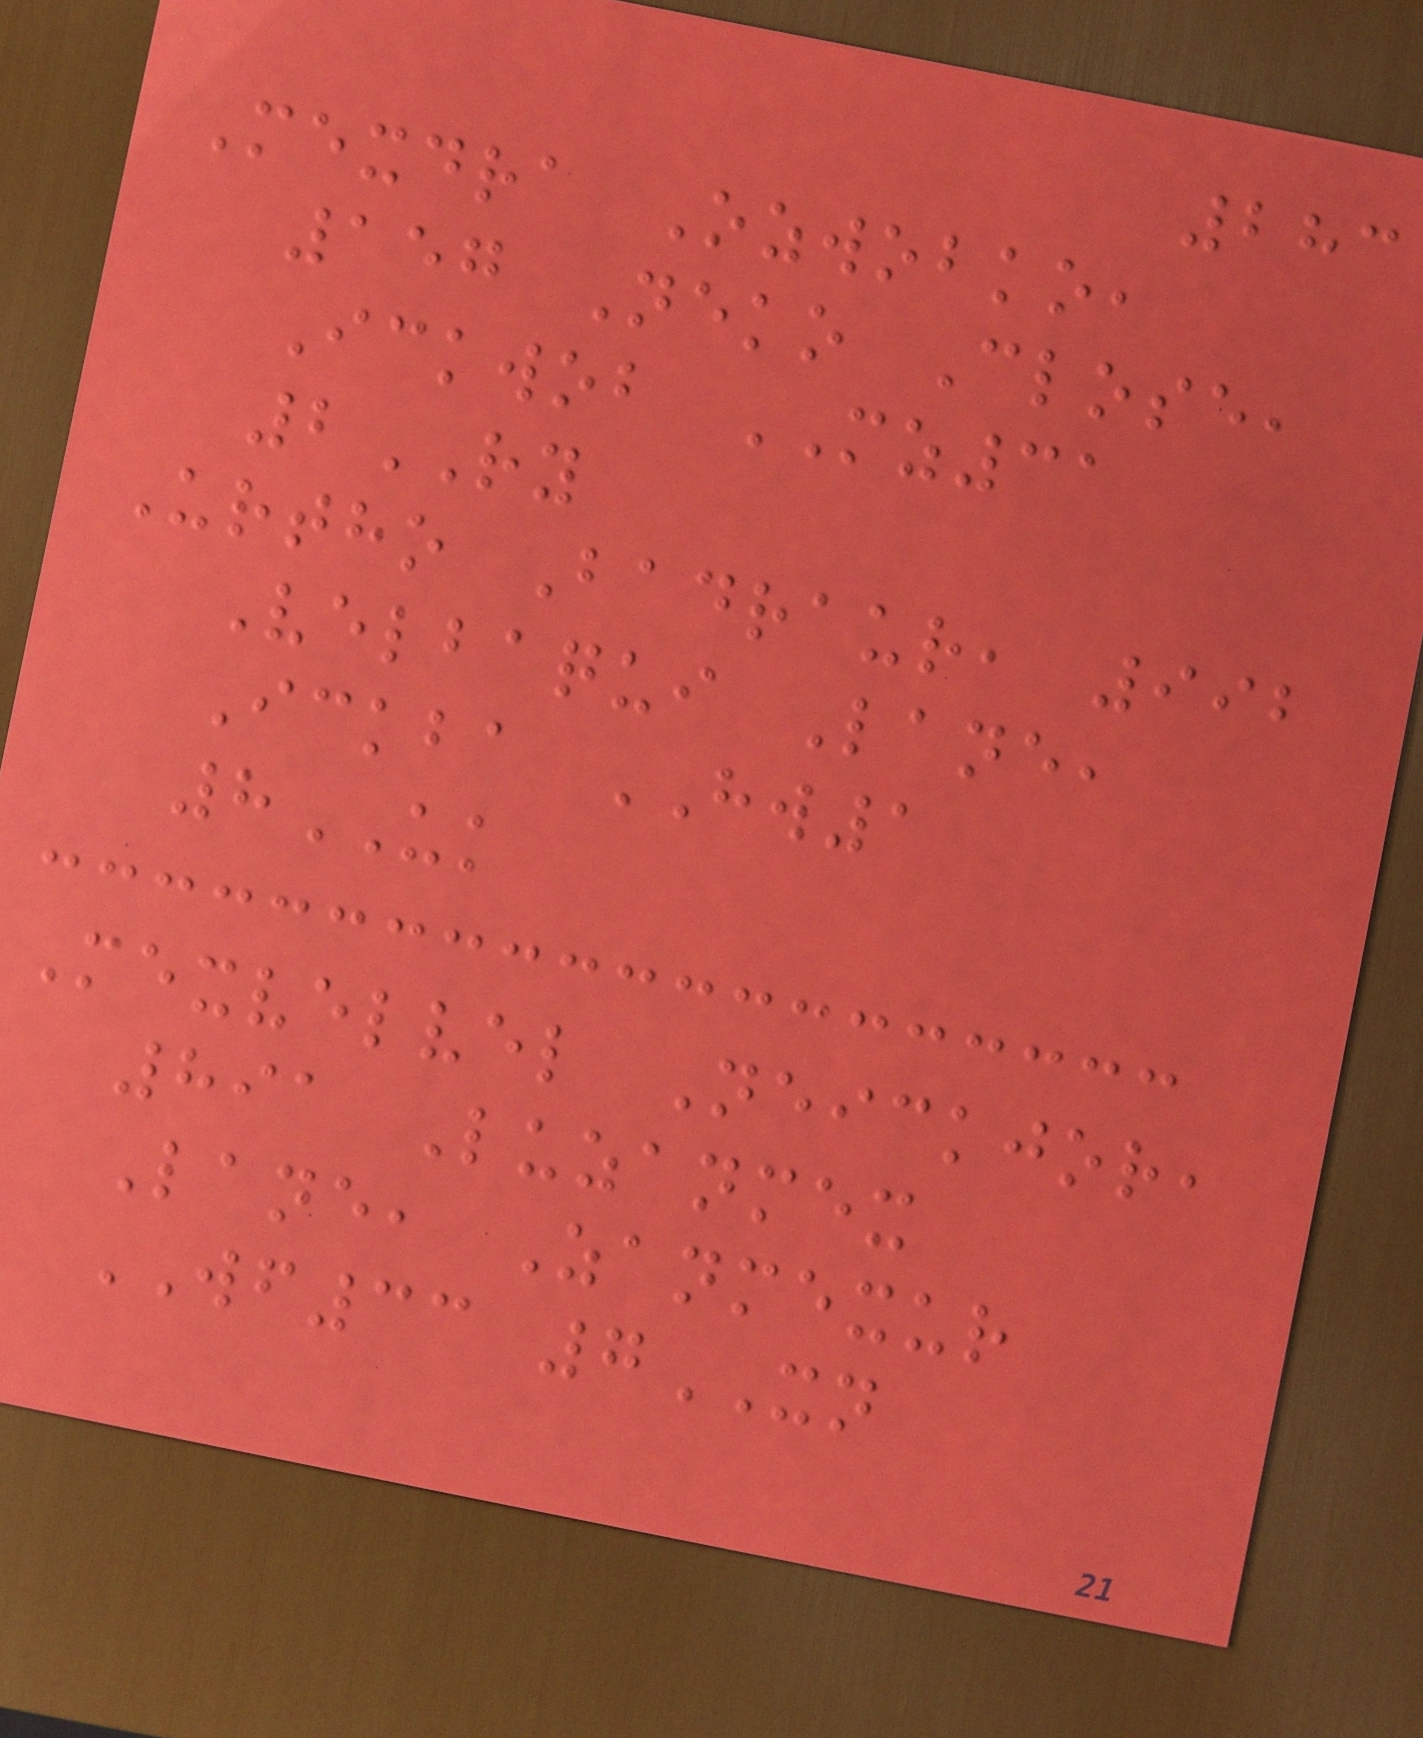283
Mexdra Ozwobko,
157 Neko Close,
Ickwob MZ31
2RY
Urtho Badraur, 992
Velbaqui Lane,
Ickba HW1
8UK
Mexvelvel Neickjor,
891 Luzanmex
Lane, Zanmexur
WF33 7XN
